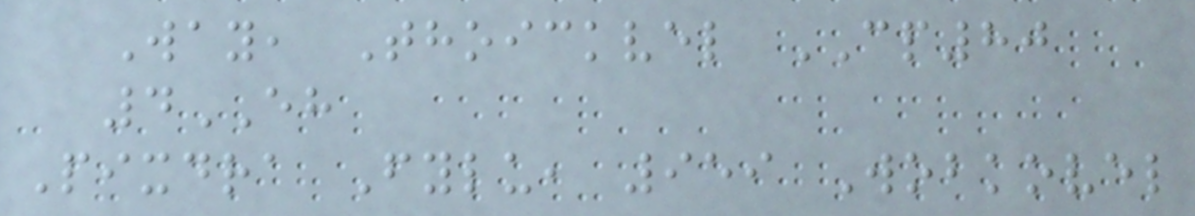Way, Thoickvel CP80
4EH
Pixdra Fylu, 959 Wobkovel
